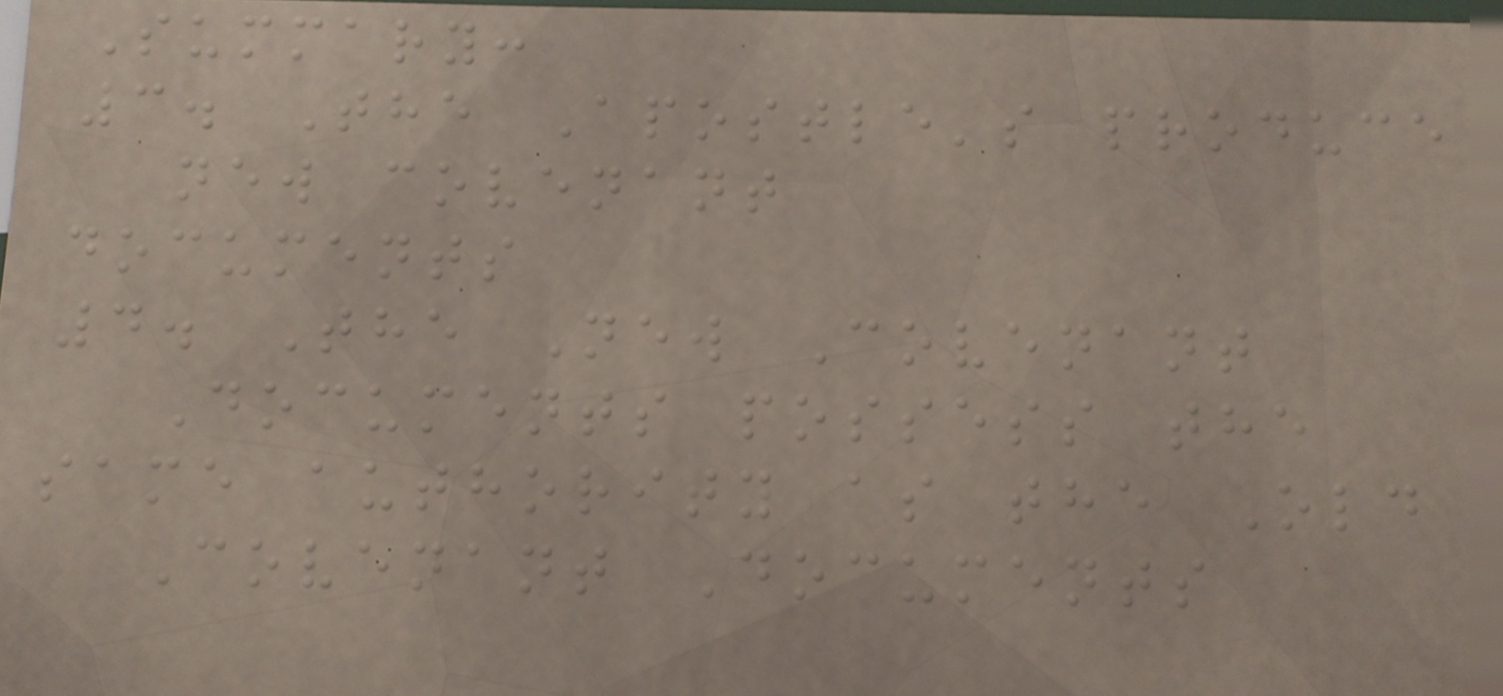Summary:
3. The Apostle's produce
new covenant
documents
4. The New Covenant
Documents possess the
same authority as the Old
Covenant Documents
